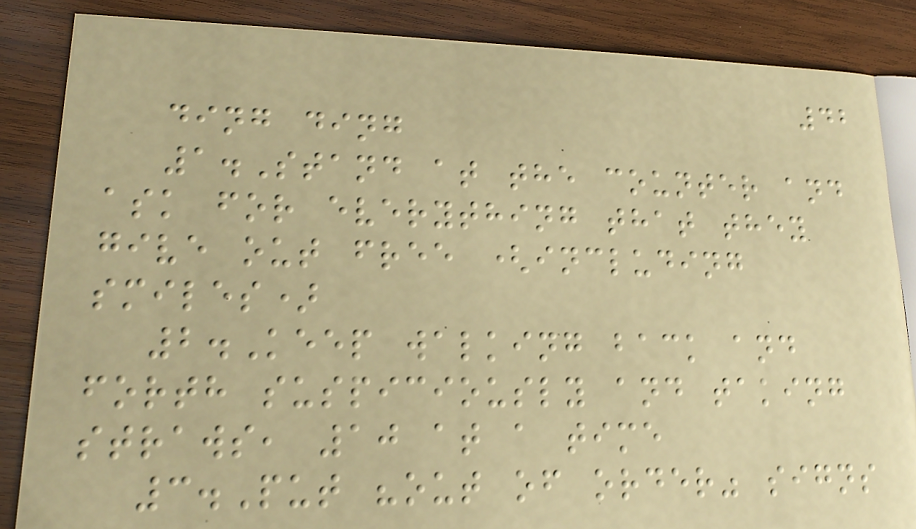42
ding ding
1.Stand at the counter and
ask for everything that they
give out free (including
smiles)
2.Keep walking back and
forth suspiciously and taking
straws, 10 at a time
3.Put "out of order" signs
